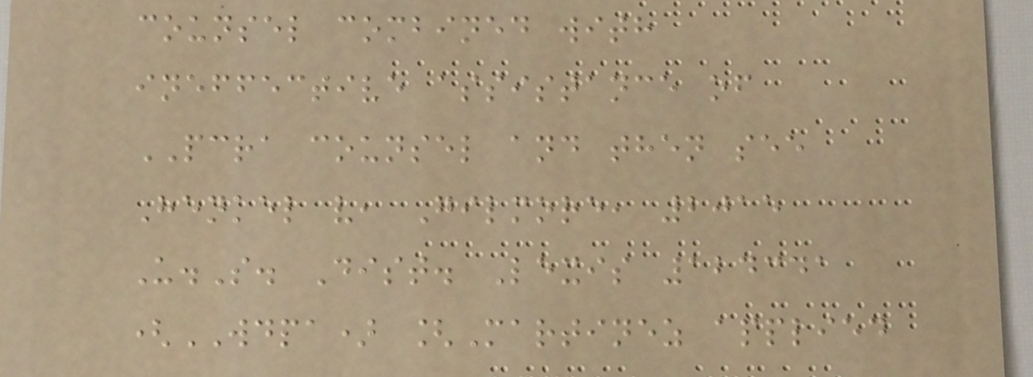counsel combined with
ineffective assistance of
PCRA counsel and then see
Henkel v, Gilmore, 2015
U.S. Dist. Lexis 124341
(WDPA) [Martinez applied
